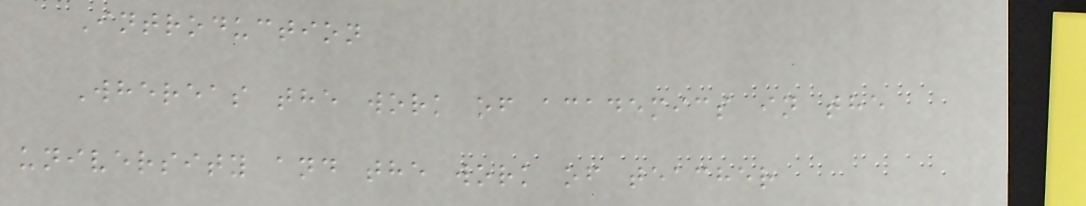Introduction
Whereas the work of academics in the
university and the work of teacher
